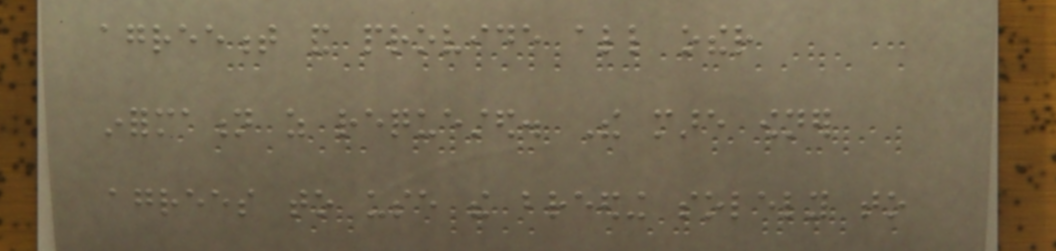agreement and provide all other
information as requested. The mare owner
agrees to use the breeding solely to
